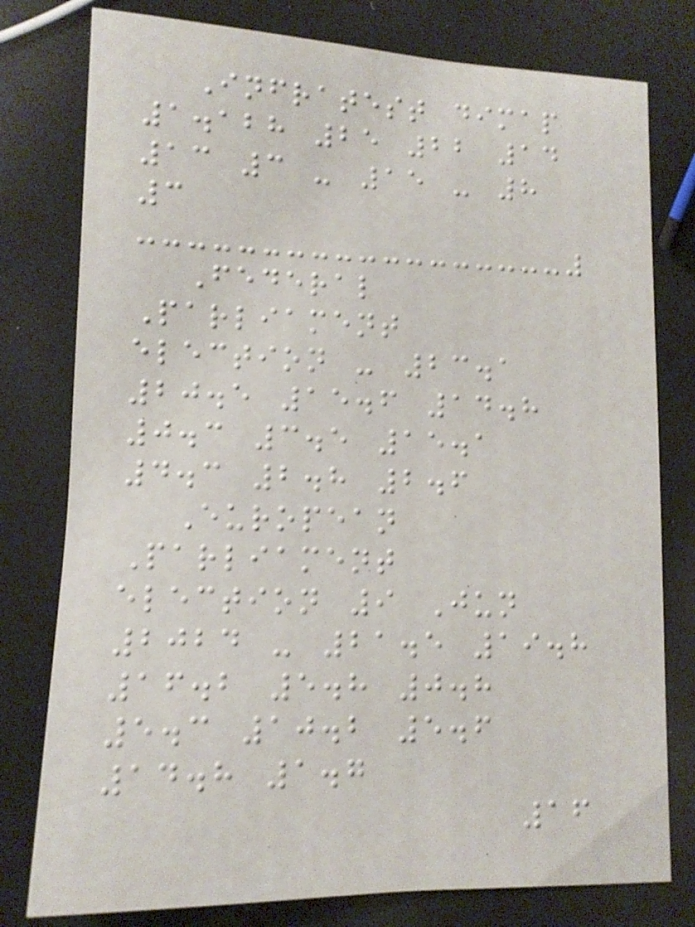Infratest dimap
1.128 25 22 14
13 3 - 15 - 8
3
Federal
Parliament
election - 23.1
20.5 15.6 14.8
0.3 3.5 15.1
4.3 2.8 2.6
European
Parliament
election 9 Jun
2024 - 21.5 19.8
16.2 5.8 0.8
5.3 10.2 5.6
14.8 1.7
16
